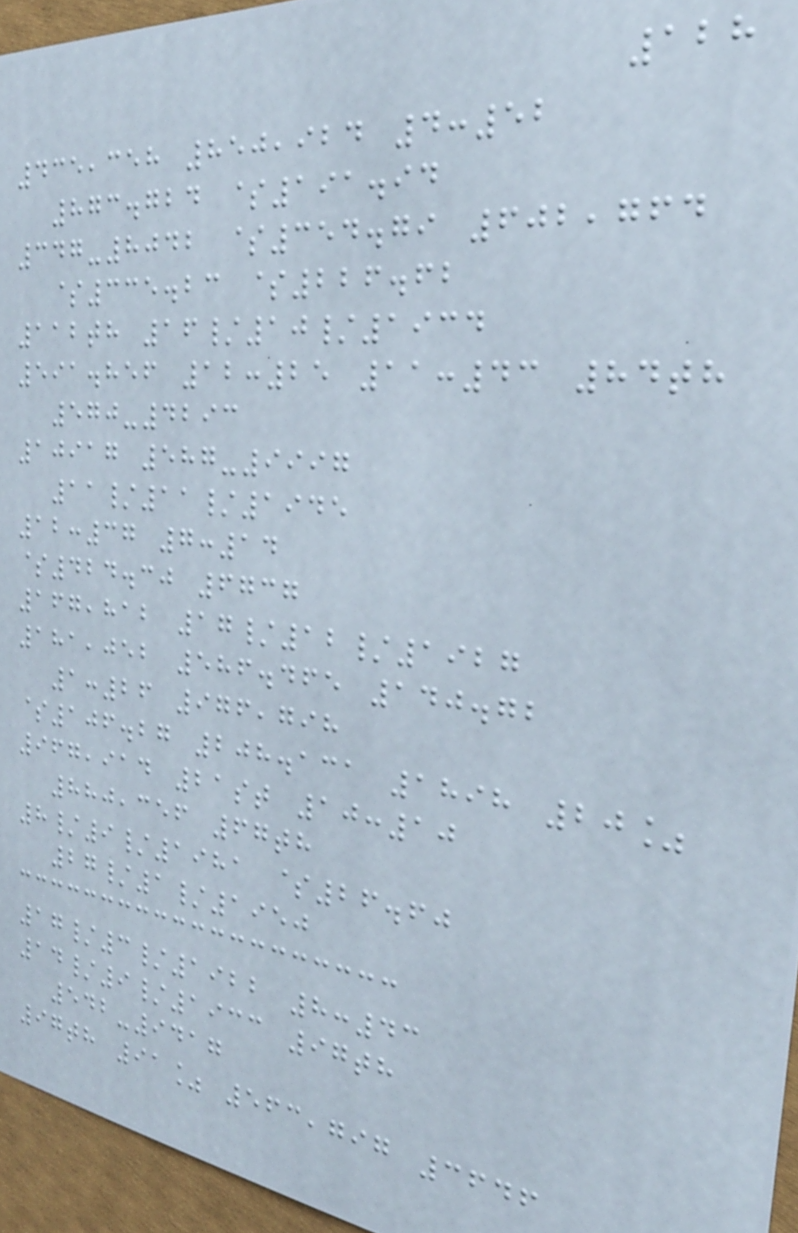128
435,358 850,924 4:52
873.724 $191.94
347-8042 $354.79 602,764
$335.23 $226.62
112th 16/10/1934
591.856 12:25 11:43 84th
570-4293
10917 587-9997
11/11/1945
12:37 7:14
$424.30 6737
167,812 17/12/1927
181,052 586.465 140.72
1:26 976,798
$106.27 208.131 1898 20%
967,914 21st 10:10
880,356 67th
8/9/1981 $26.60
27/1/1950
17/3/1922 8:43
14/9/1933 97th
542-9417
97th 91% 563,797 3646
